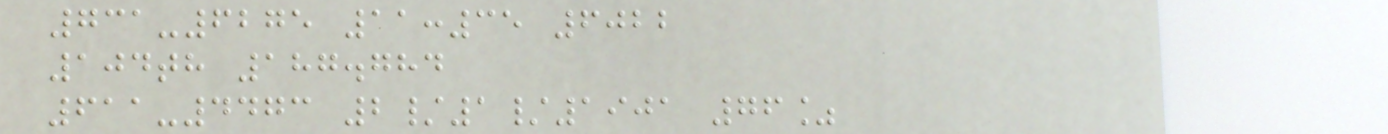731-6275 11:35 6022
104th 187.784
611-4473 2/1/1901 76%
